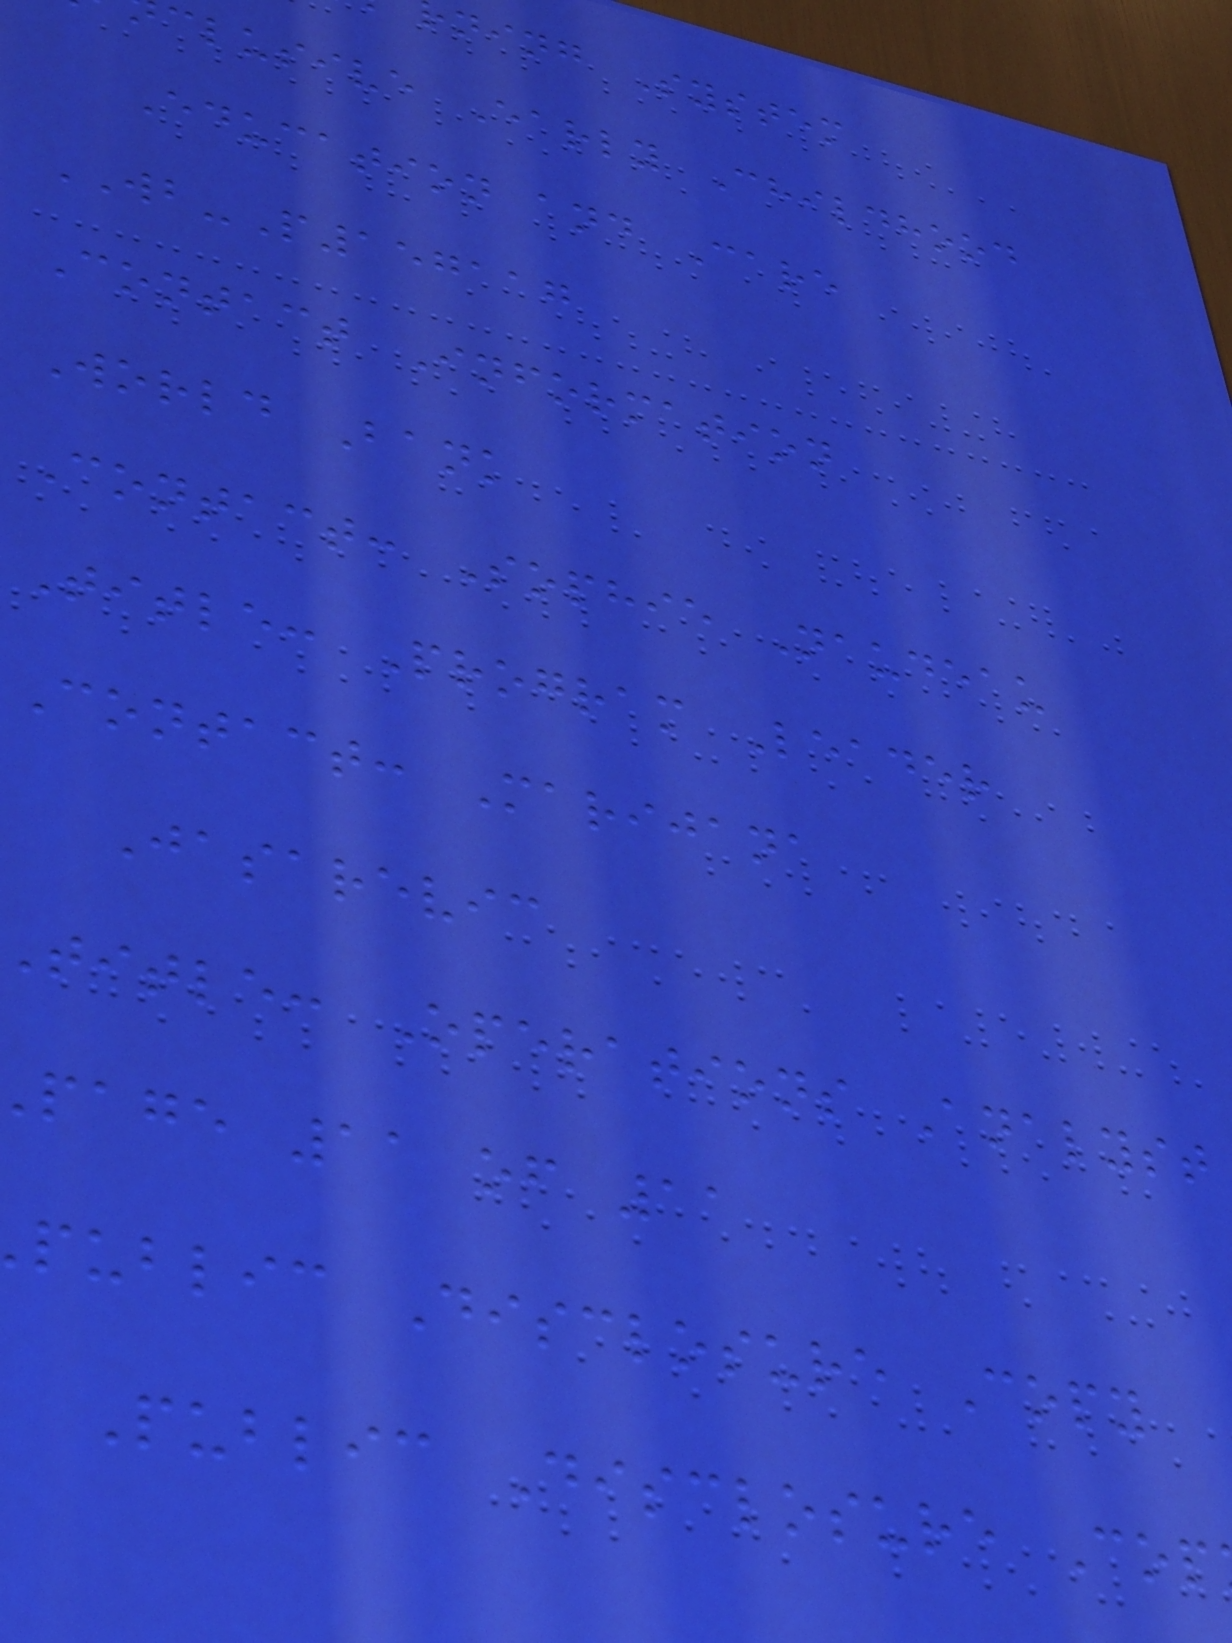ning System
clusive Early Childhood
Education and Care
WB-P157117
Contact Information
World Bank
Contact: Sophie Naudeau
Title: Program Leader
Contact: Marijana
Jasarevic
title: Operations Analyst
page 11 of 11
public Disclosure Copy
Public Disclosure Cop
